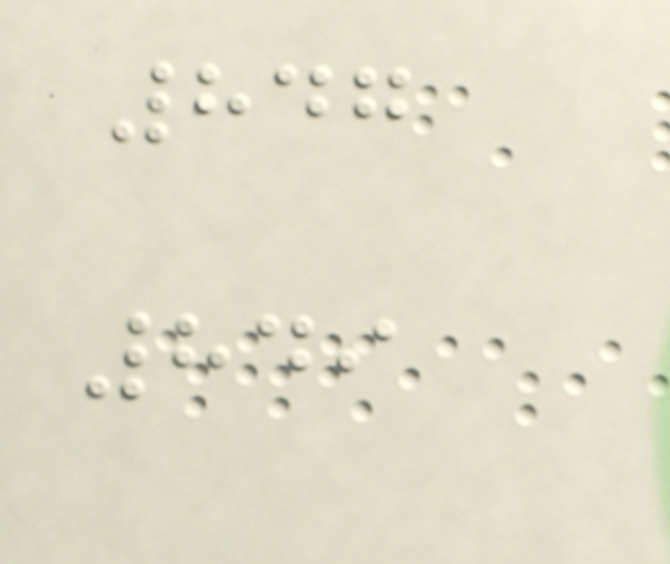847
849
